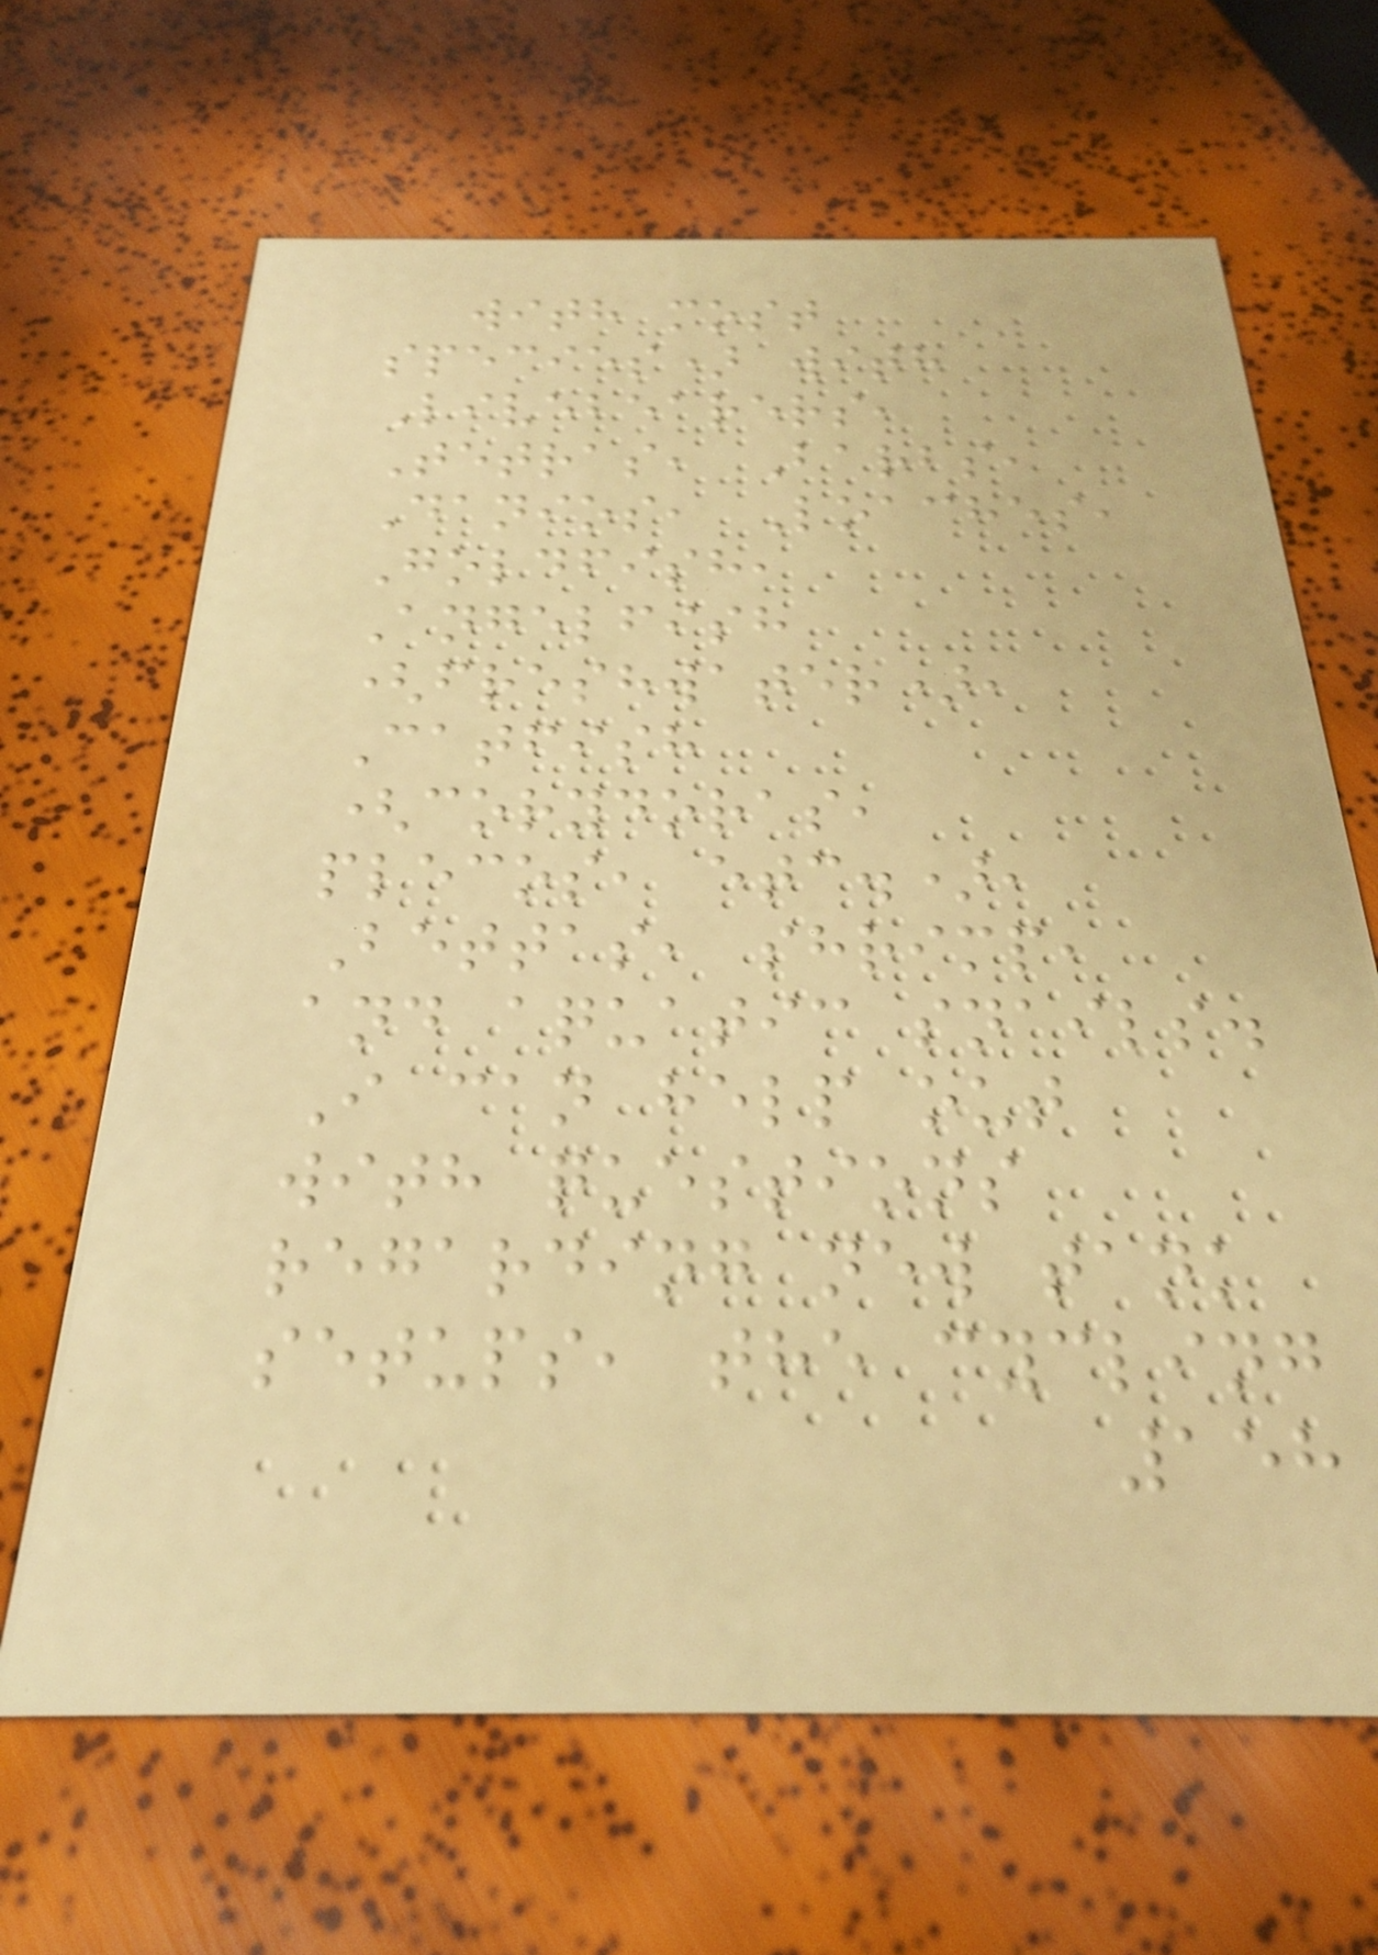with most
species) with
Livebearers,
Tetras, Barbs,
Danios, Loaches,
Goldfish,
Angelfish
(freshwater),
Catfish
(corydoras,
plecos, etc.),
Bettas, shrimp,
and aquatic snails.
I can help out
with questions
regarding new tank
setups, the cycling
158
